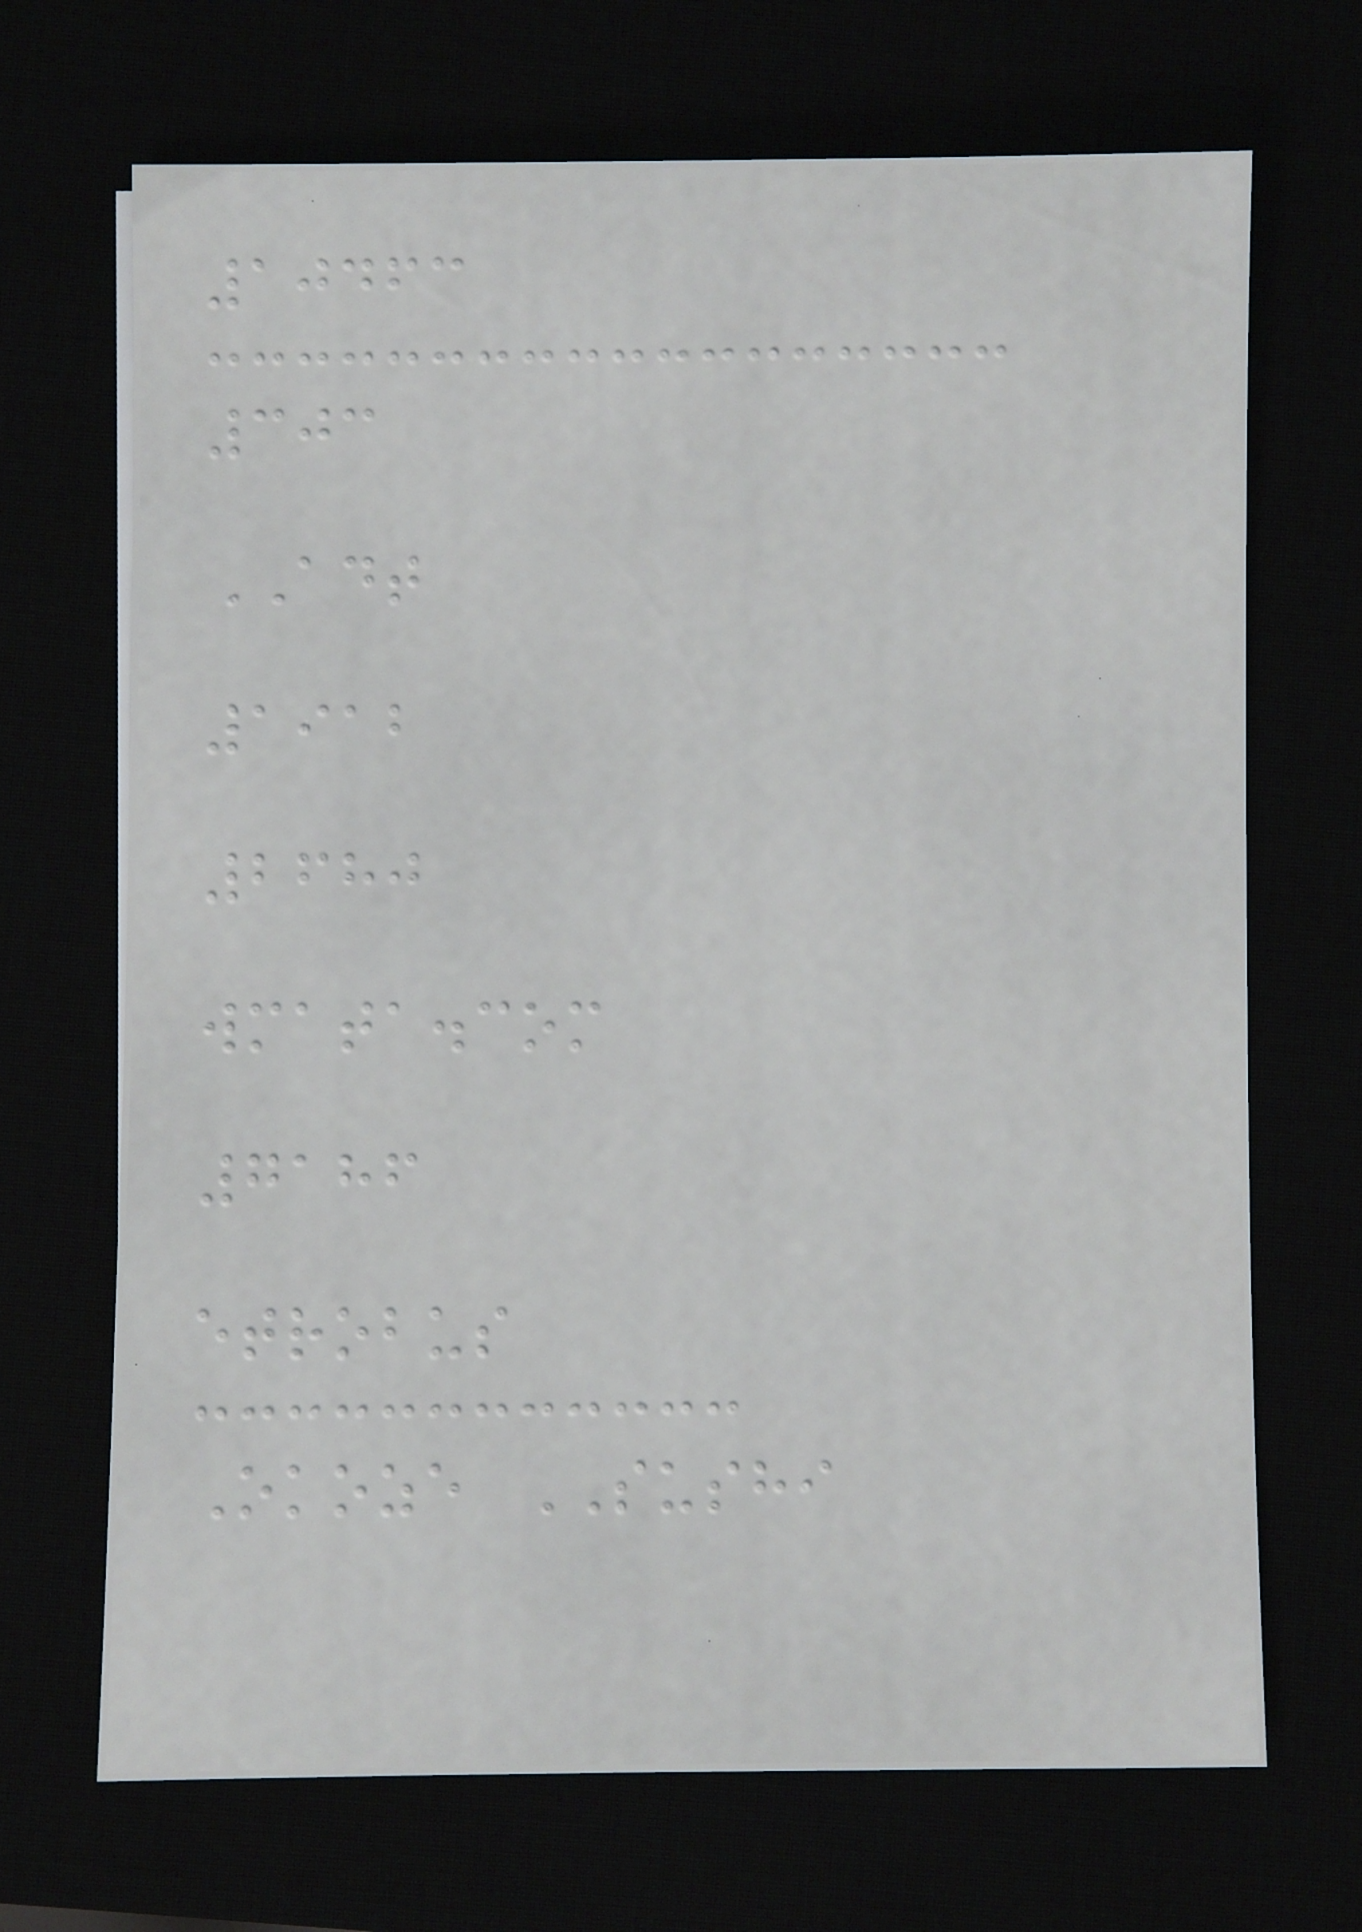10463
303
ADT
1912
2680
wmata.com
7186
etrobus
Okoze SUSHI
